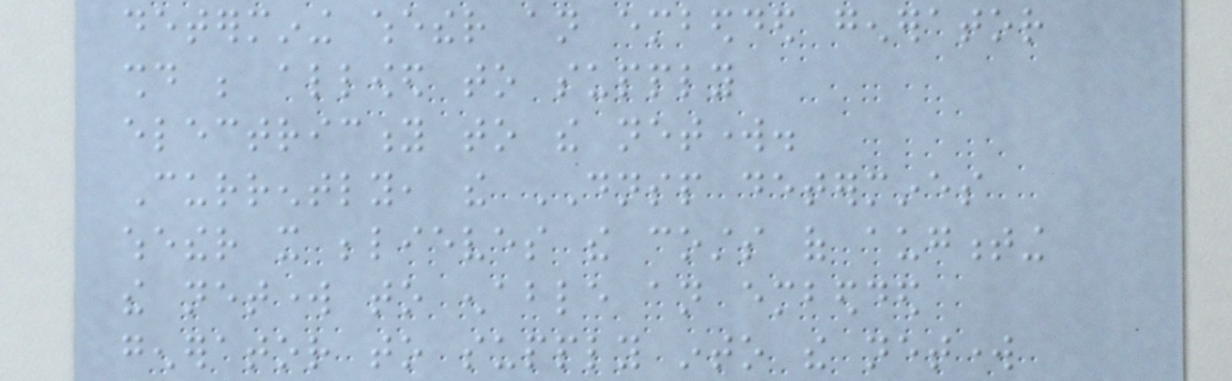determining whether an embedded generator
should be allowed to supply
electricity to the network.
Currently, the DNSP determines
whether it believes the costs of augmenting
the network to enable an embedded
generator to supply into the network
